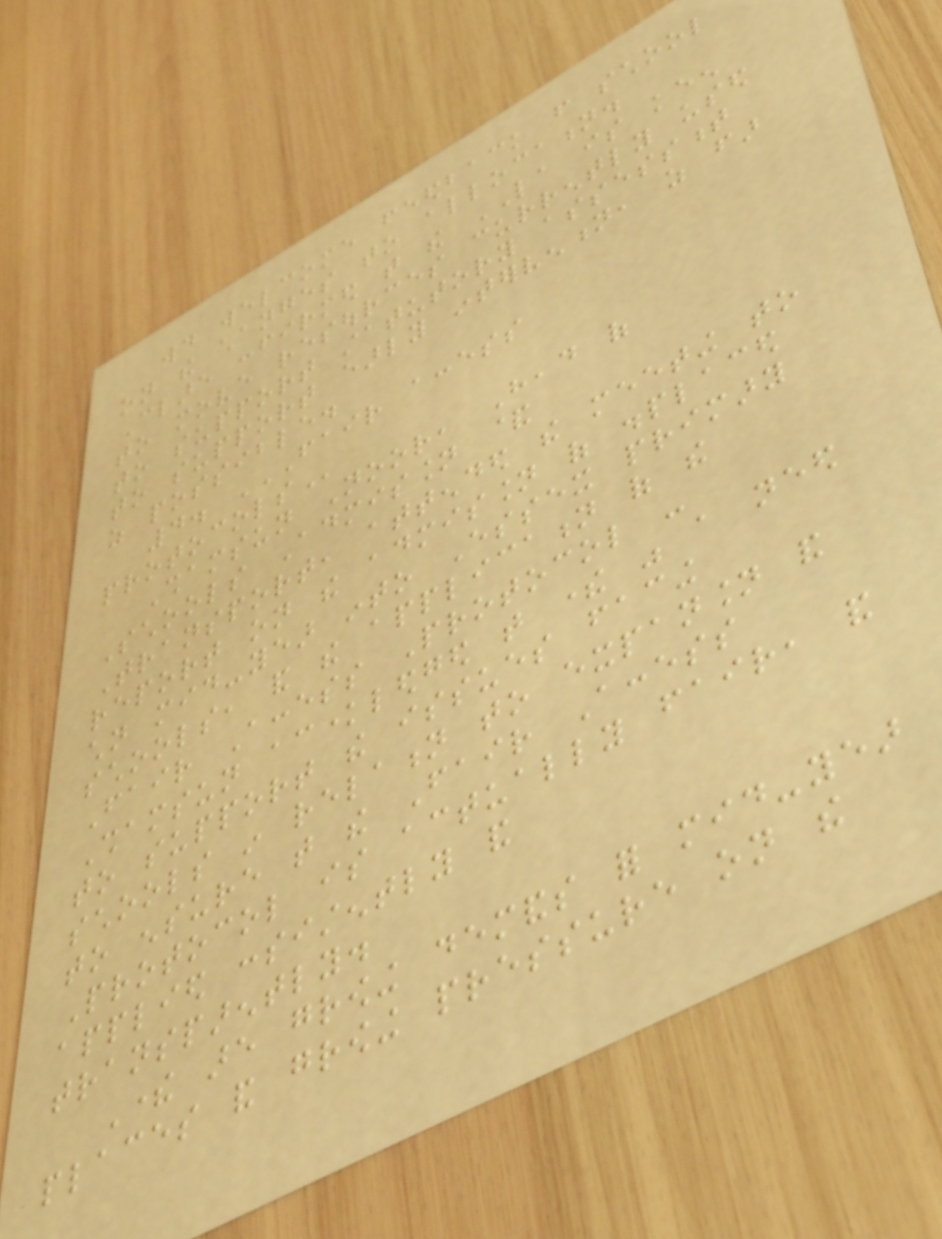would welcome feedback from school
on the changes to allocation.
Clare confirmed that the LA is keen
to move resources currently used
to support statutory assessment
to support early intervention, as far
as possible.
4. FAIR ACCESS
PROTOCOLS
Shamsun Noor, Head of
Schools Admission &
Transport, attended the meeting to
report on the admission of displaced
children mid-year into Essex primary
schools, and the application of the
Fair Access Protocol -
Shamsun acknowledged that there was a need
to support the issues facing
schools in relation to expansion and
to ensure that the Fair Access
Protocol is actually fair, and
applied consistently and
transparently.
There are growing demands for mid-year
places and growing pressure on the
